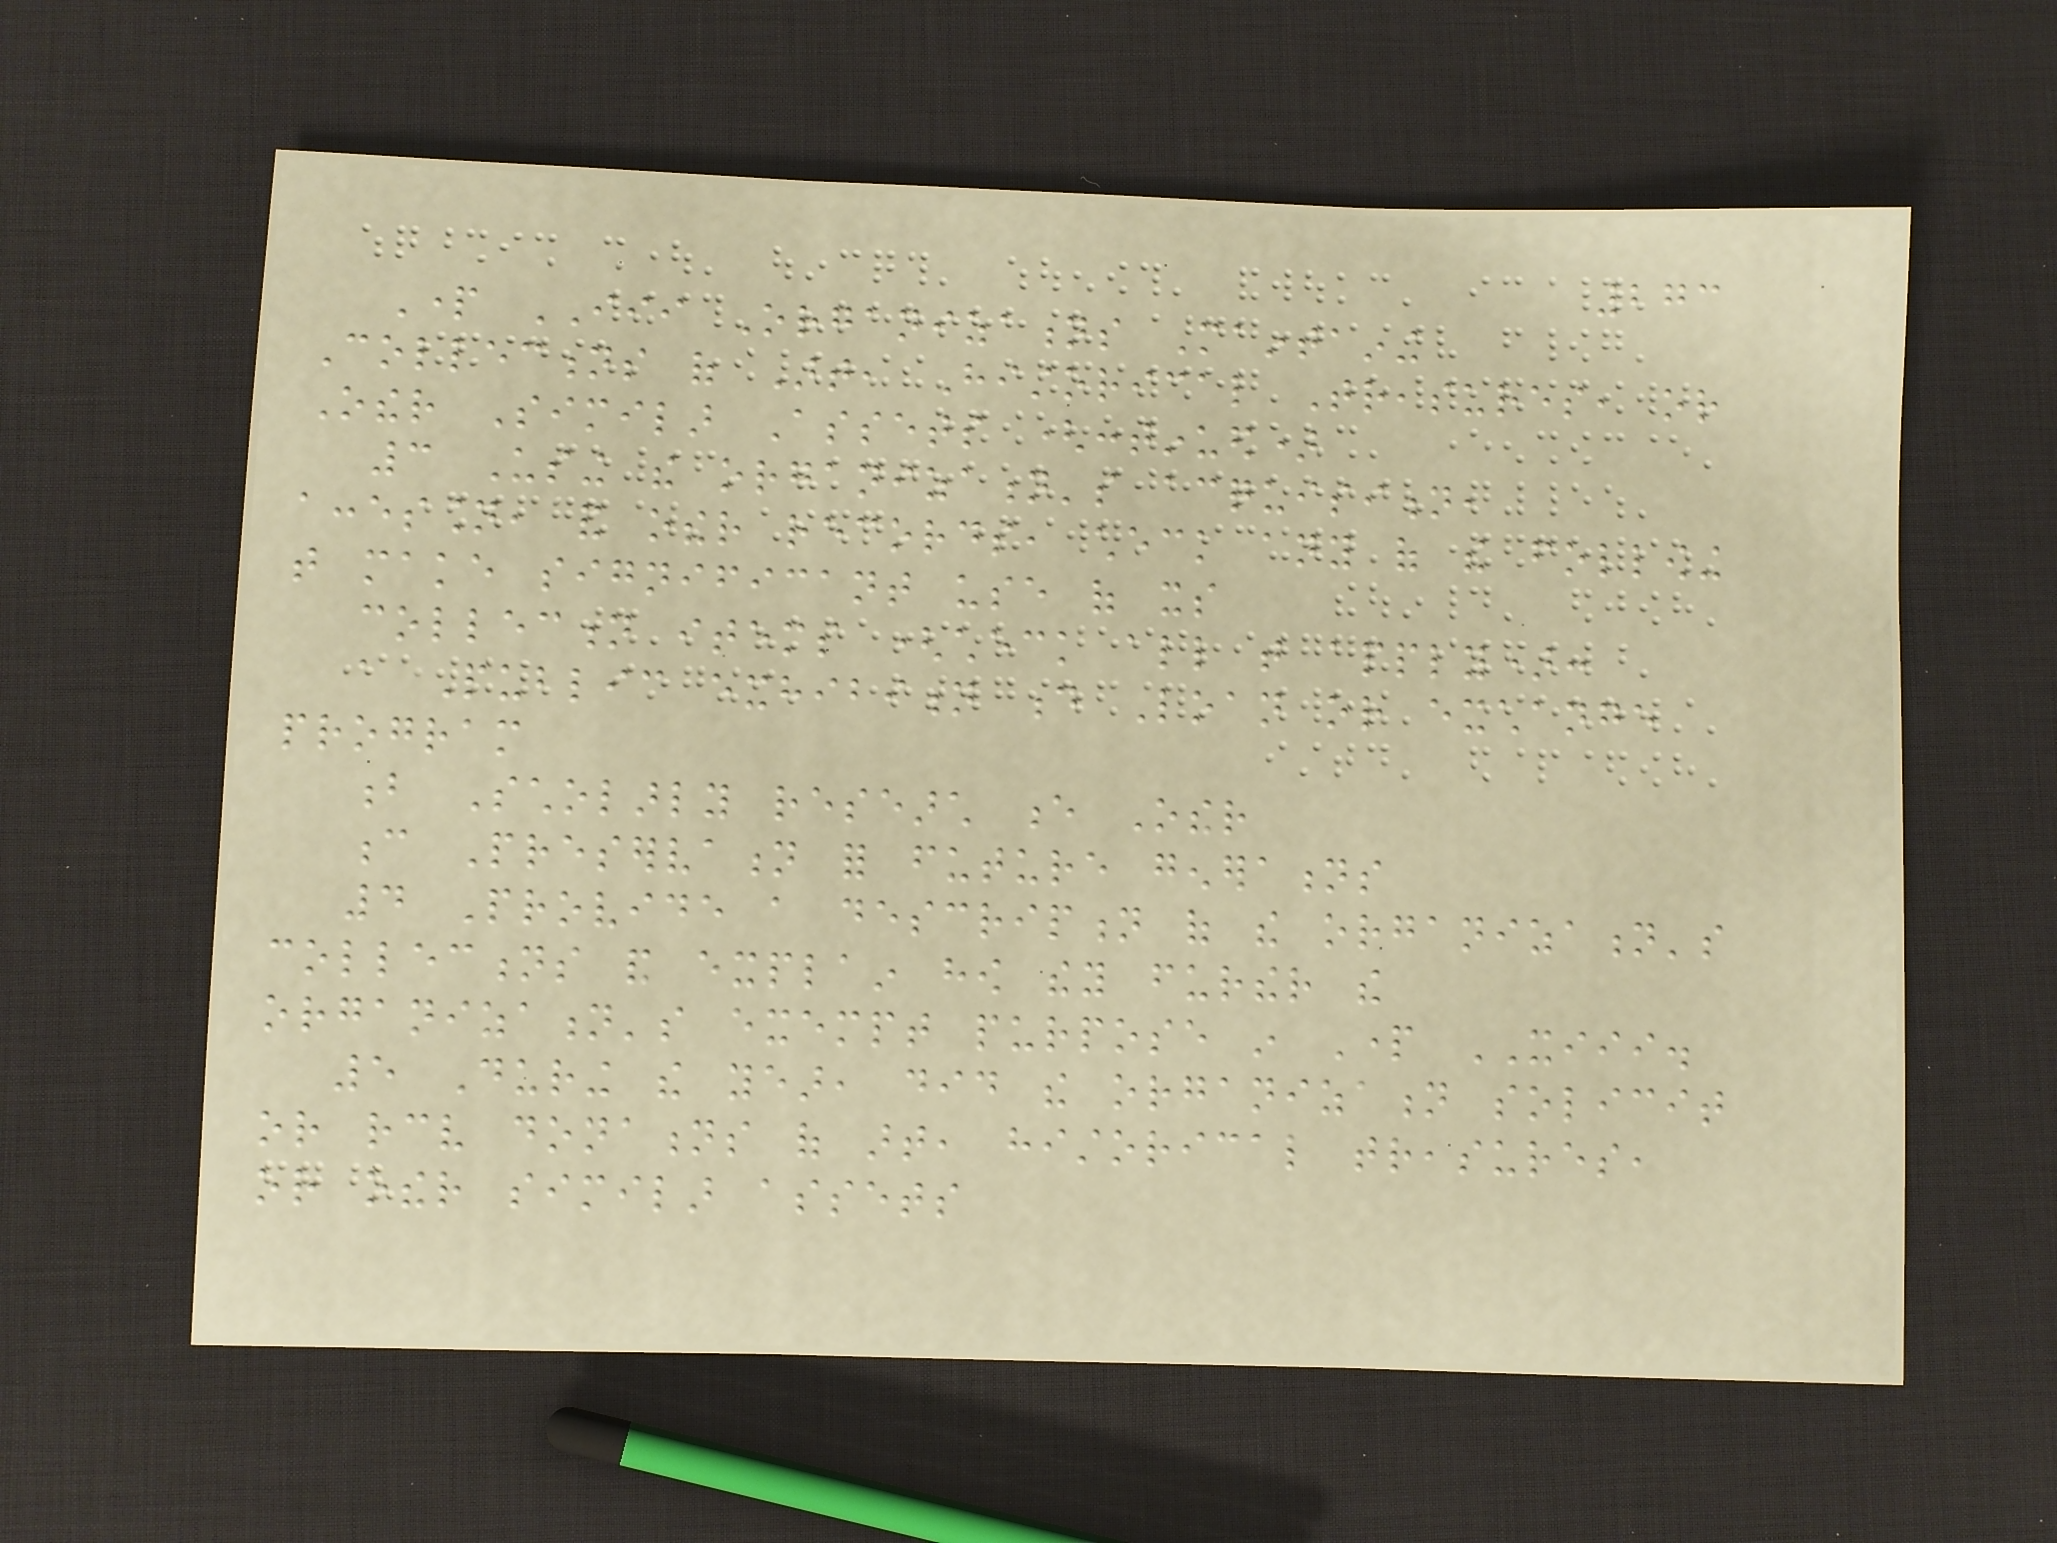273
Part III Organizations Maintaining
Collections of Art, Historical Treasures, or
Other Similar Assets (continued)
3 Using the organization's acquisition,
accession, and other records, check any of the following
that make significant use of its
collection items (check all that apply):
a Public exhibition d Loan or exchange
program
b Scholarly research e Other
c Preservation for future generations
4 Provide a description of the organization's
collections and explain how they further the
organization's exempt purpose in Part XIII.
5 During the year, did the organization solicit
or receive donations of art, historical treasures,
or other similar assets
